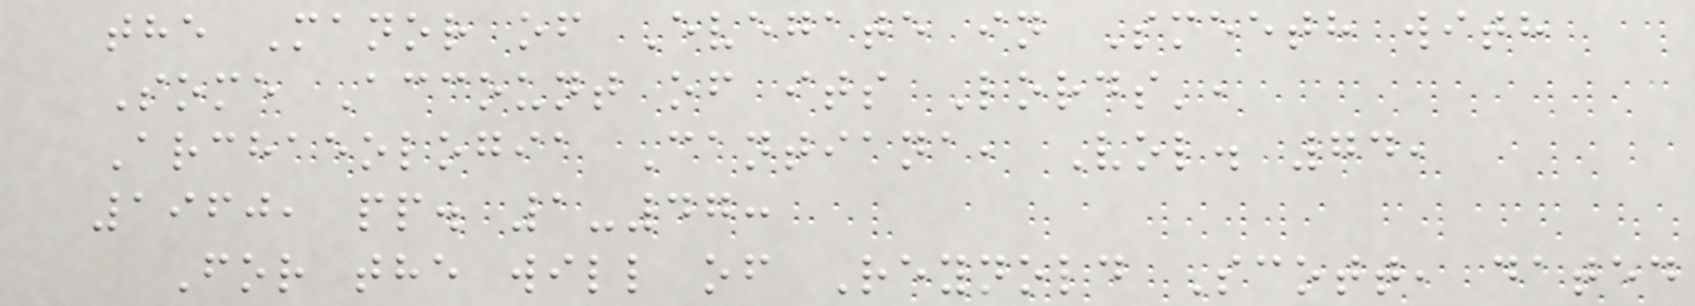the Manor of Evegate in Smeeth with
Some Account of its Lords',
Archaeologia Cantiana, Vol. 74,
1960, pp. 1-47:
For the will of Reynold Scott, dated
